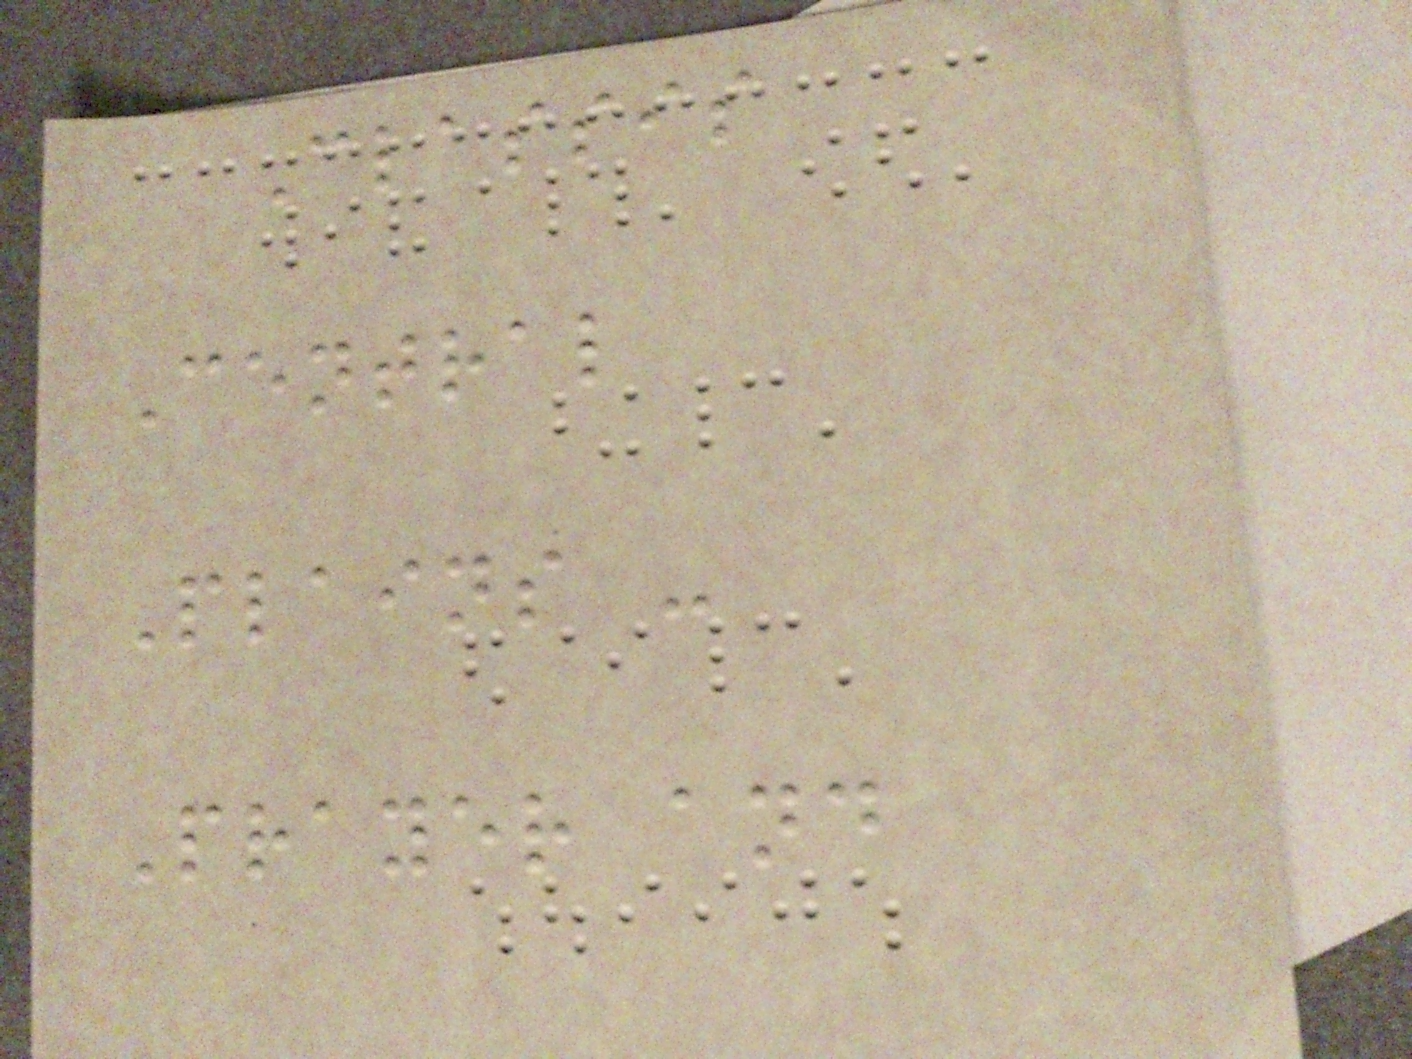Classis
Central
Plains -
Prayer and
